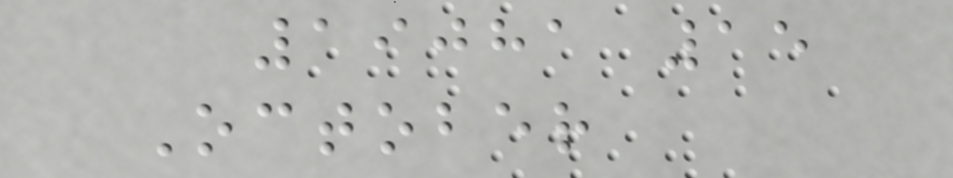19081 15
October
